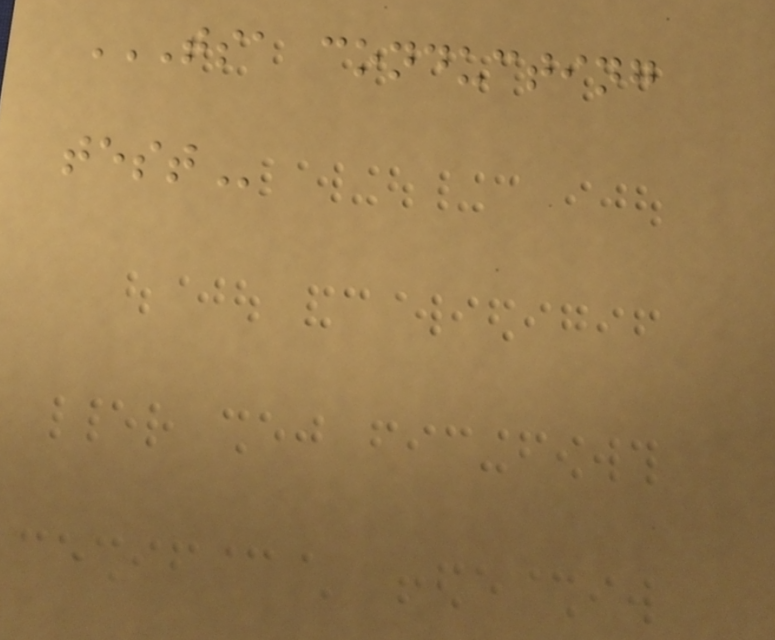TSA CONDUCTING
TEST
